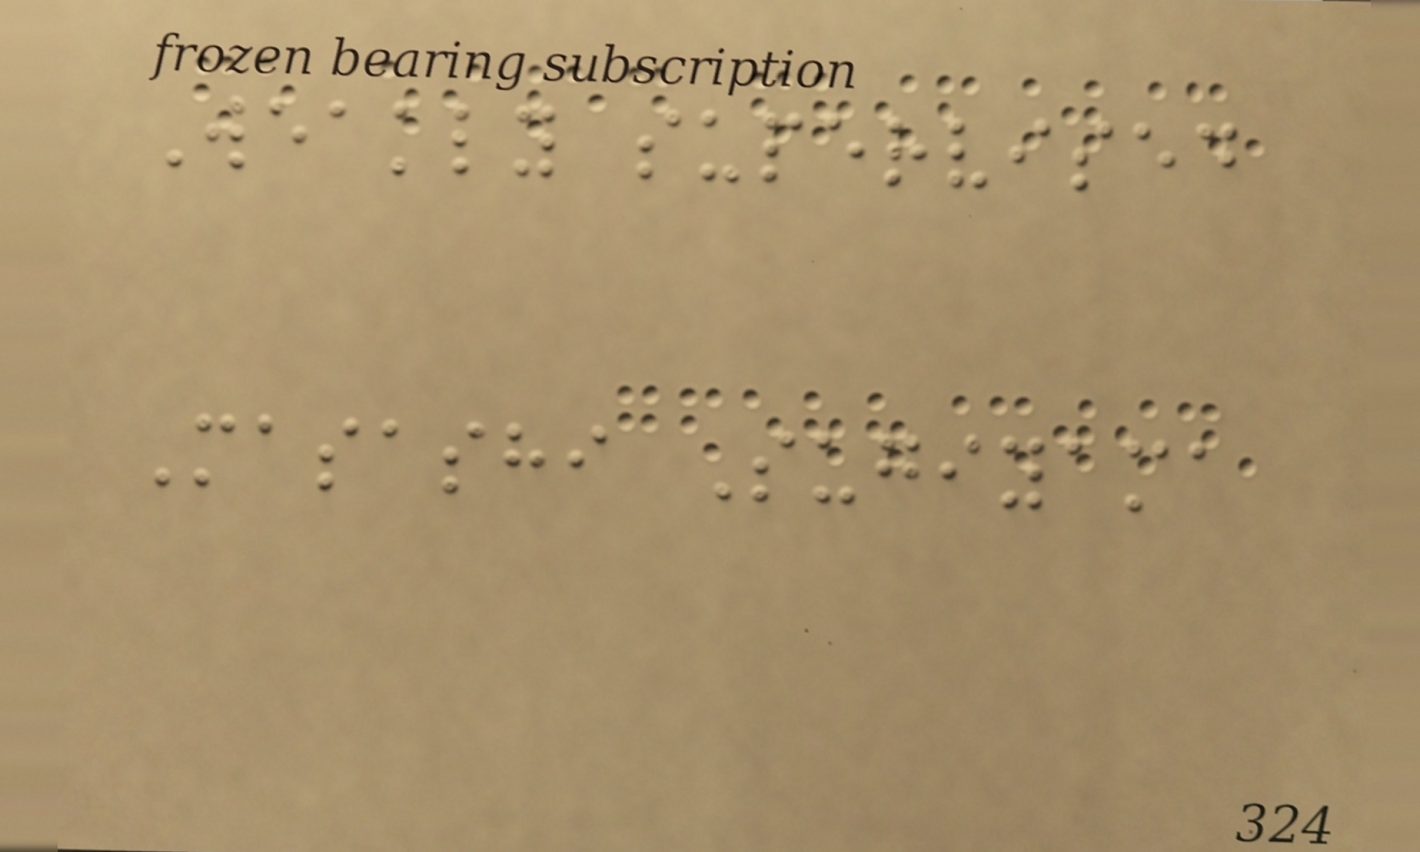Weakly supervised
Masashi Sugiyama
